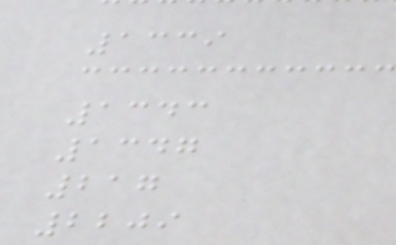1339
1343
1347
217
2209
